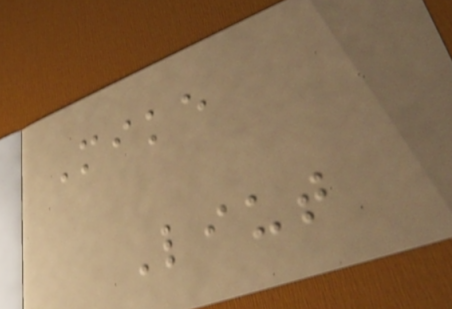Mike
Liut
